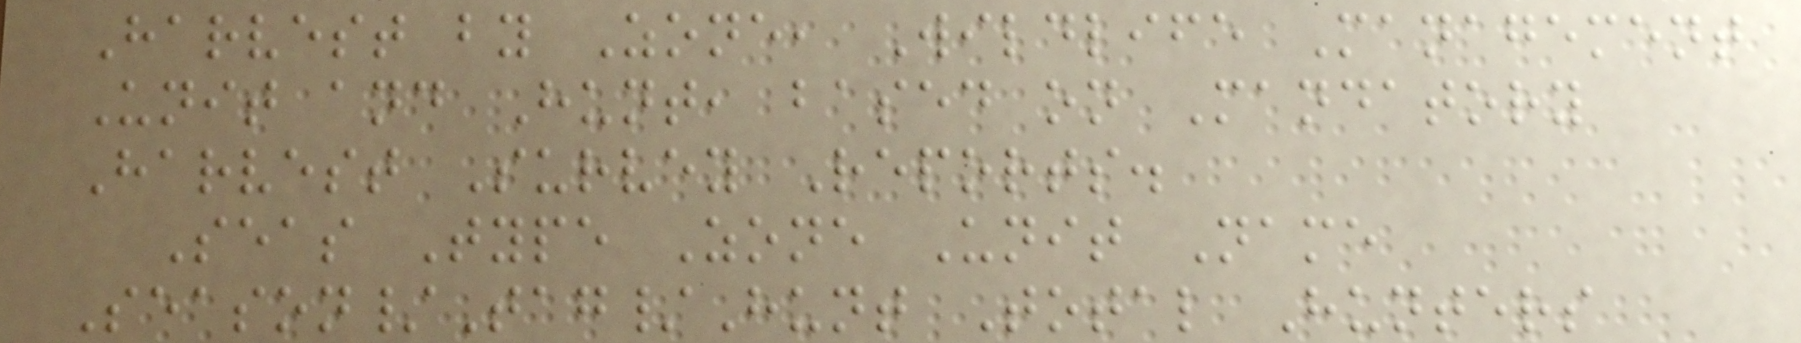Harvest by Zone, Wildlife Management
Unit and Hunt, based on Mandatory
Harvest Survey Reports.
Seas Type Zone Unit Name
Season/Tag/Hunt Total Hunters
